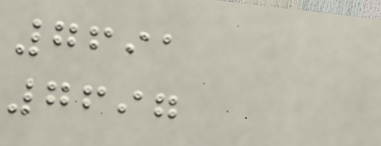7691
7697
